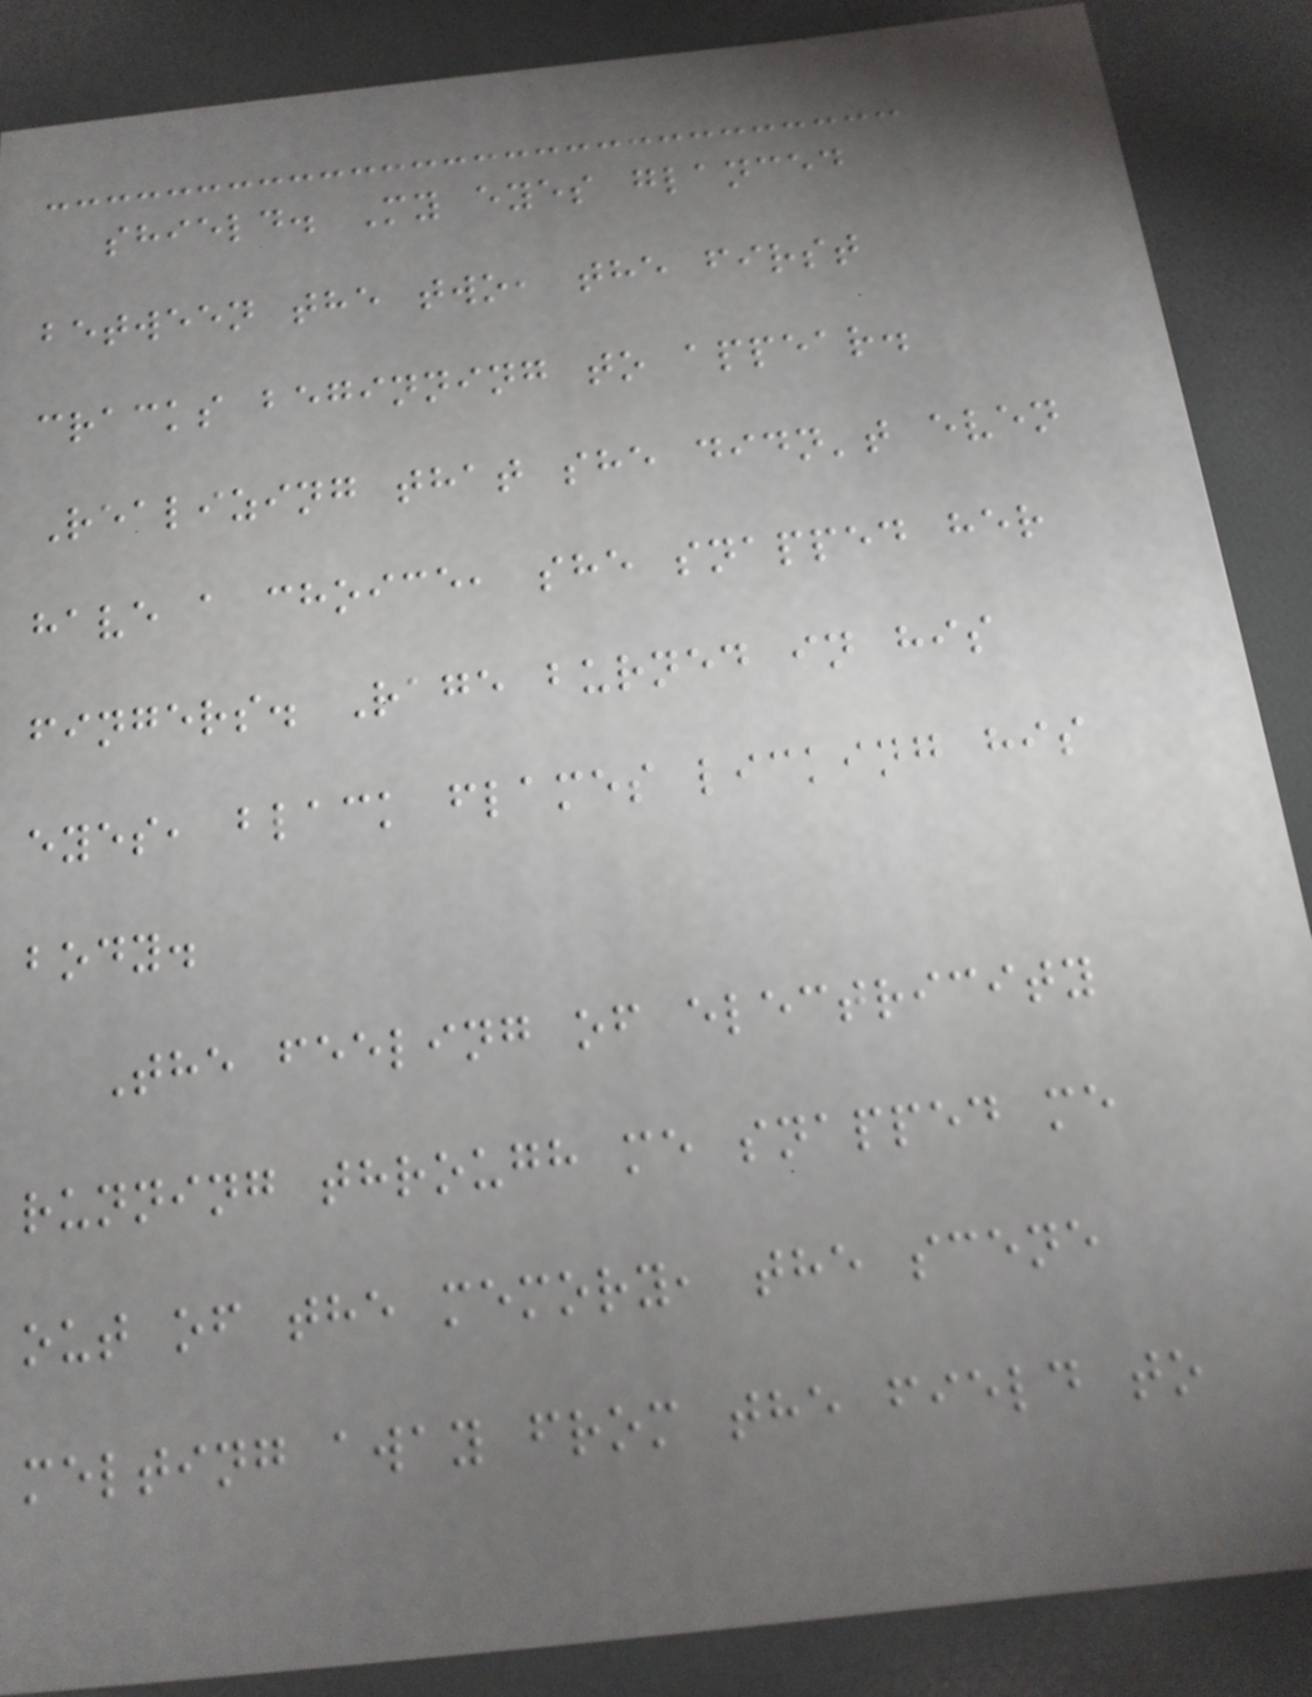shield. My eyes glanced
between the two, the first
cracks beginning to appear.
Realizing that she didn't even
have a choice, she snapped her
fingers. Rage burned in his
eyes, black flames licking his
body.
The feeling of electricity
running through me snapped me
out of the memory, the scene
melting away from the field to
